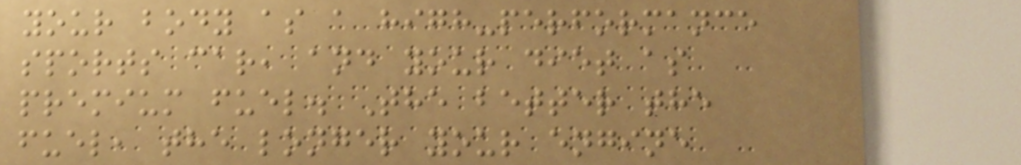your body as a high-performance
sports car, and your diet as
premium fuel. The better the
fuel, the longer your engine
